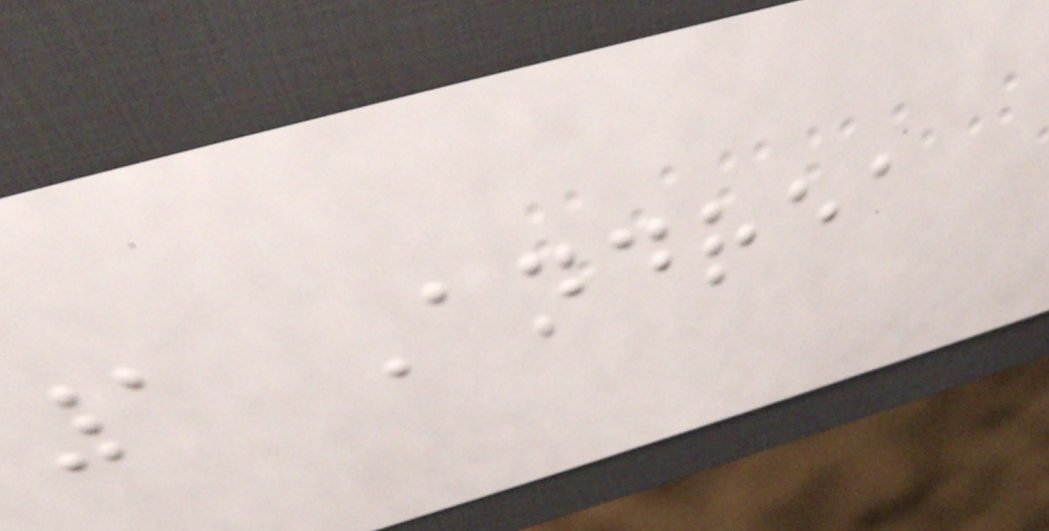1 Andrea
